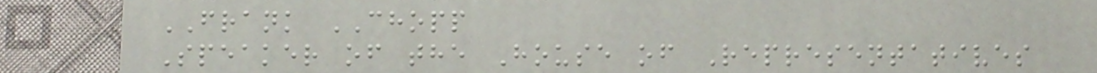FRANK CHOPP
Speaker of the House of Representatives
